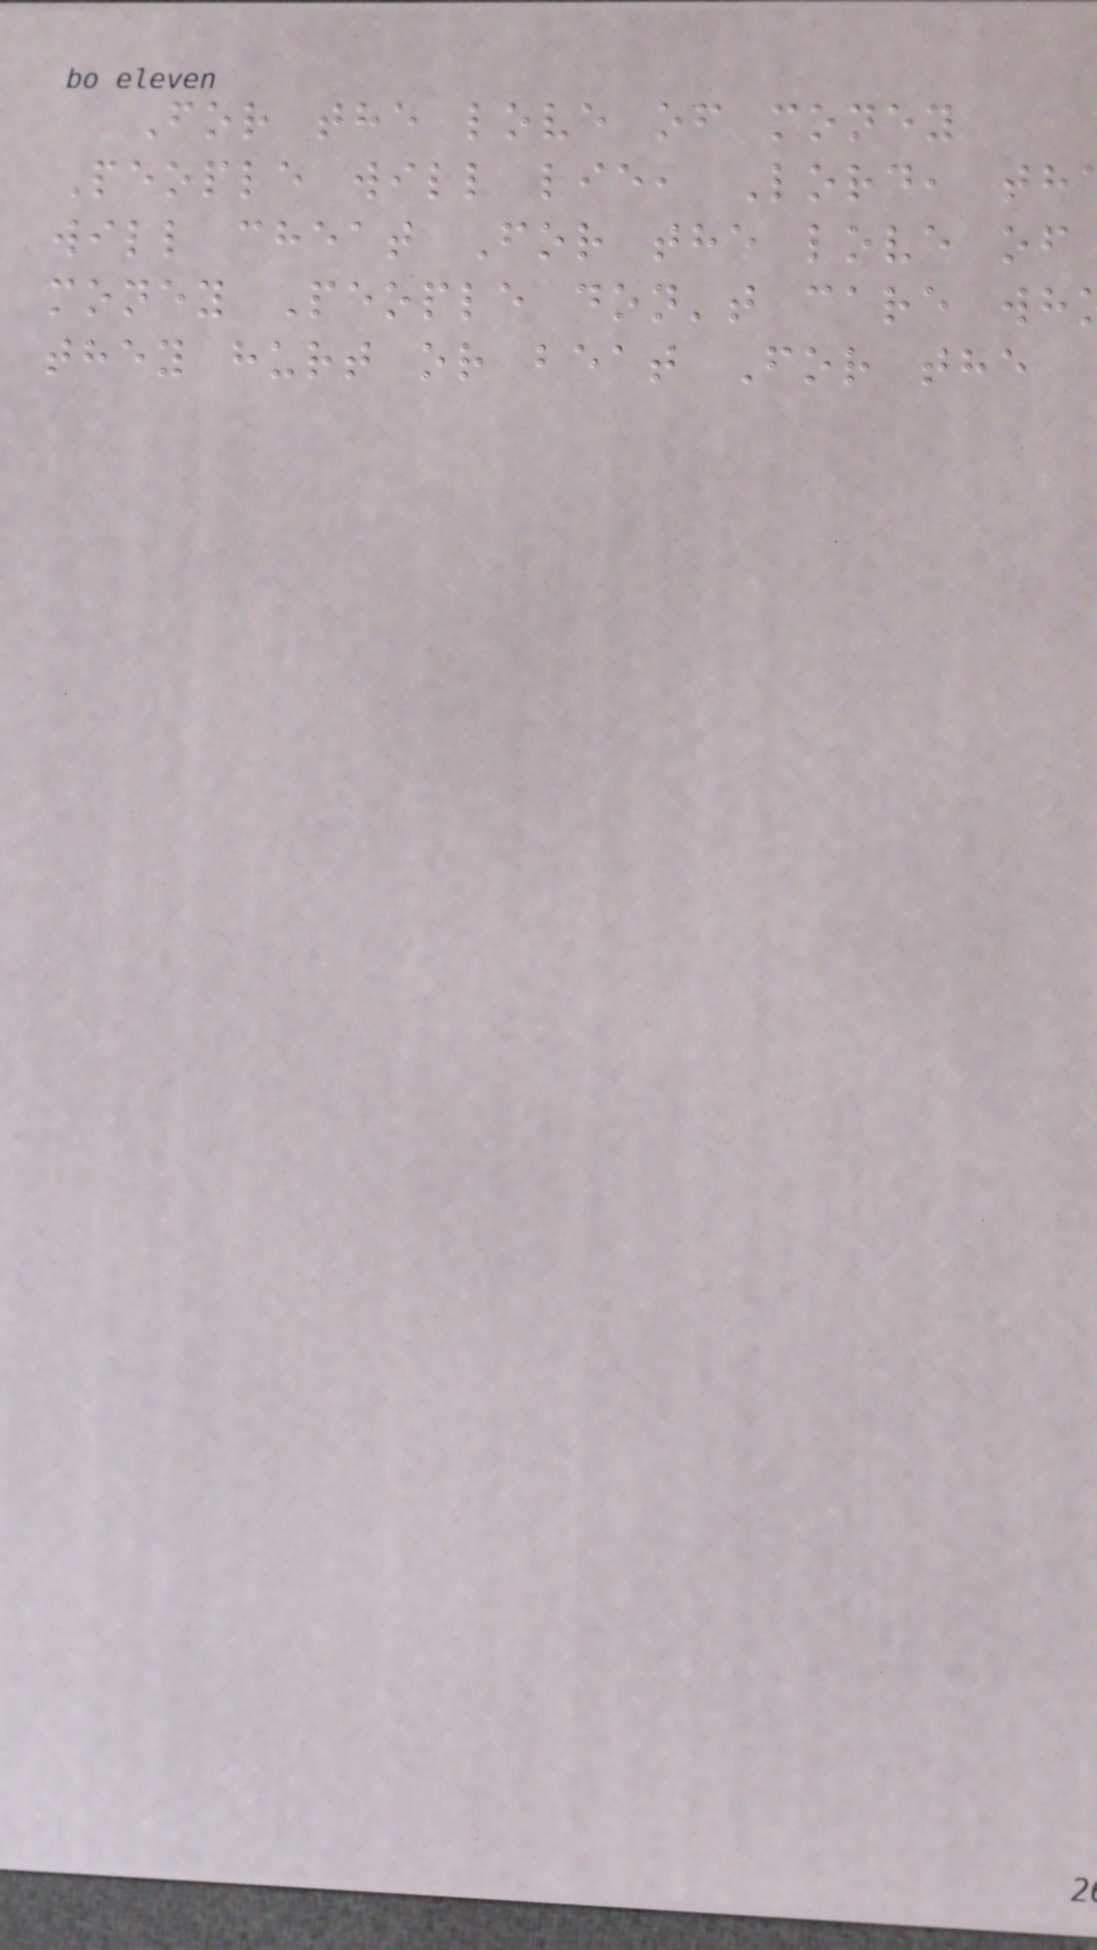For the love of money
People will lie, Lord, th
will cheat For the love of
money People don't care wh
they hurt or beat For the
